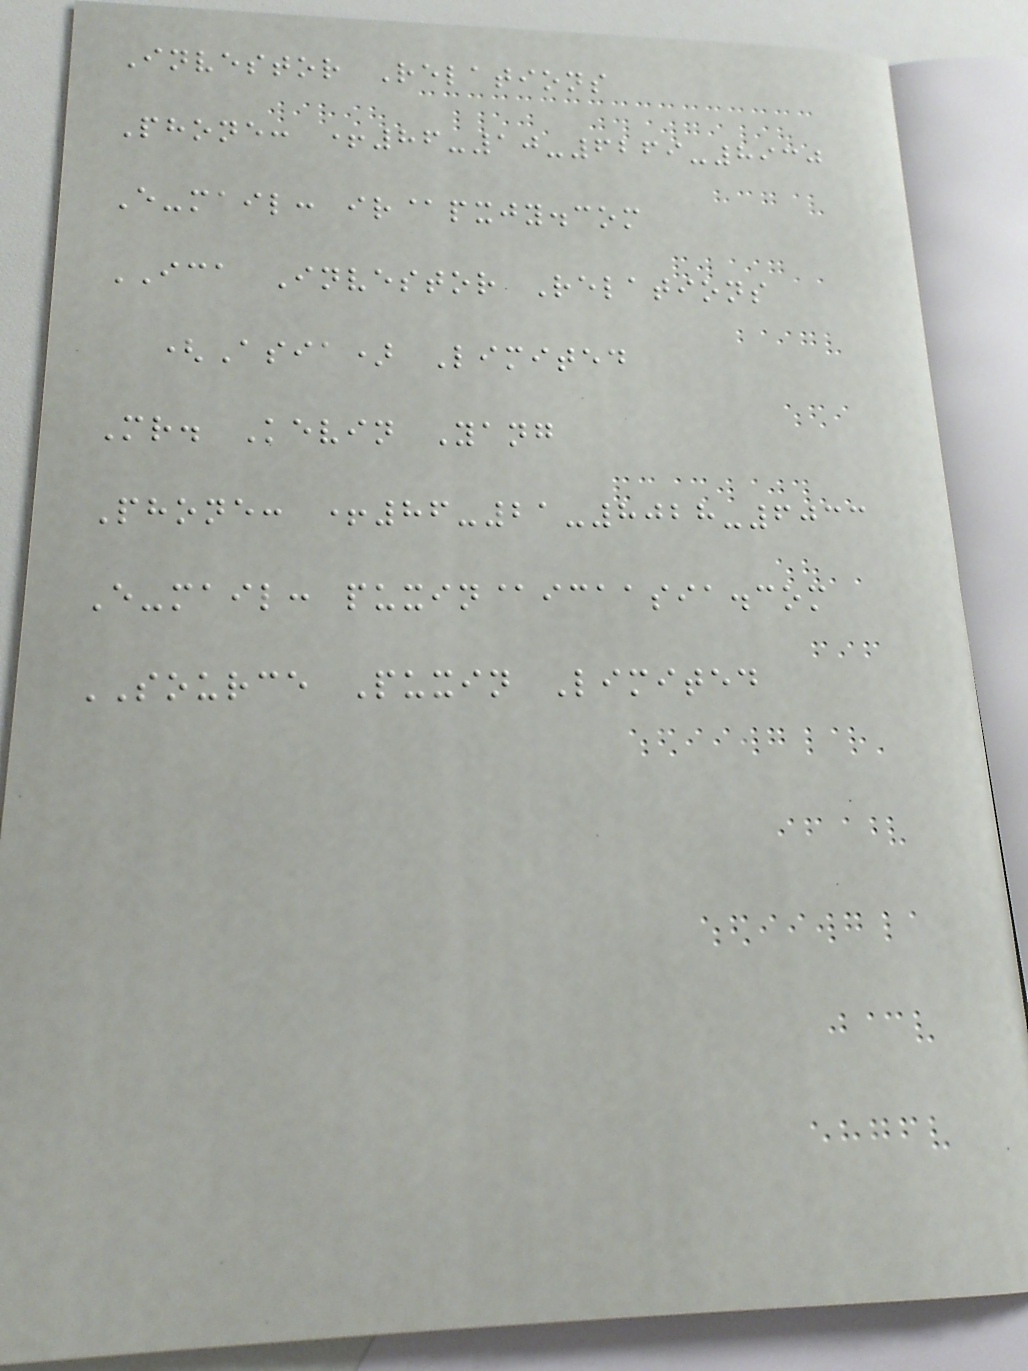Investor Relations
Phone: +86-10-6269-8930
E-mail: ir@pxjy.com
ICA Investor Relations
(Asia) Limited
Mr. Kevin Yang
Phone: +86-21-8028-6033
E-mail: puxin@icaasia.com
SOURCE Puxin Limited
